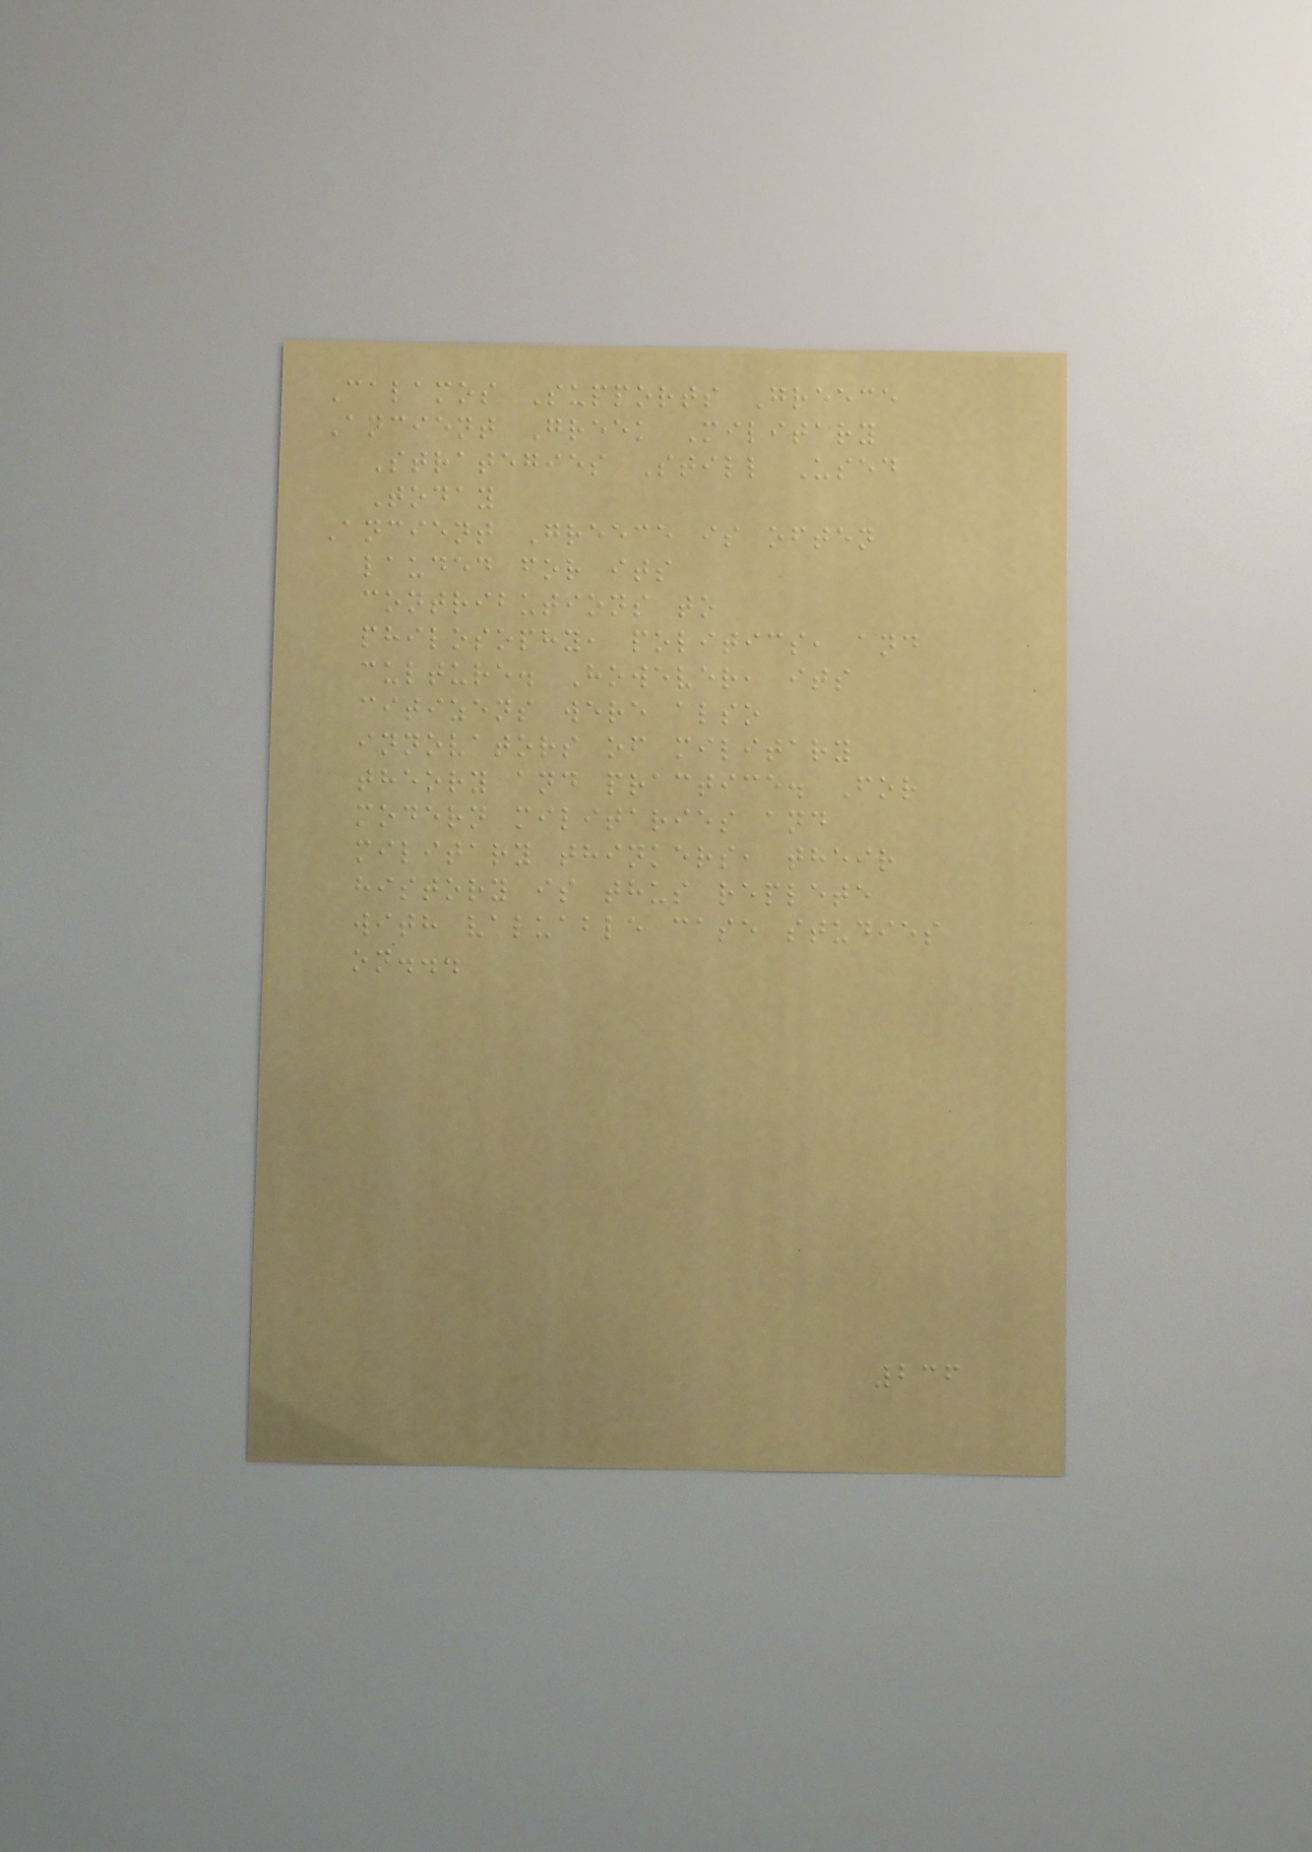Calamos Supports Greece
Ancient Greek Military
Strategies Still Used
Today
Ancient Greece is often
lauded for its
contributions to
philosophy, politics, and
culture. However, its
citizens were also
innovators of military
theory and practice. For
modern militaries and
military thinkers, their
history is thus replete
with valuable case studies
on...
236
